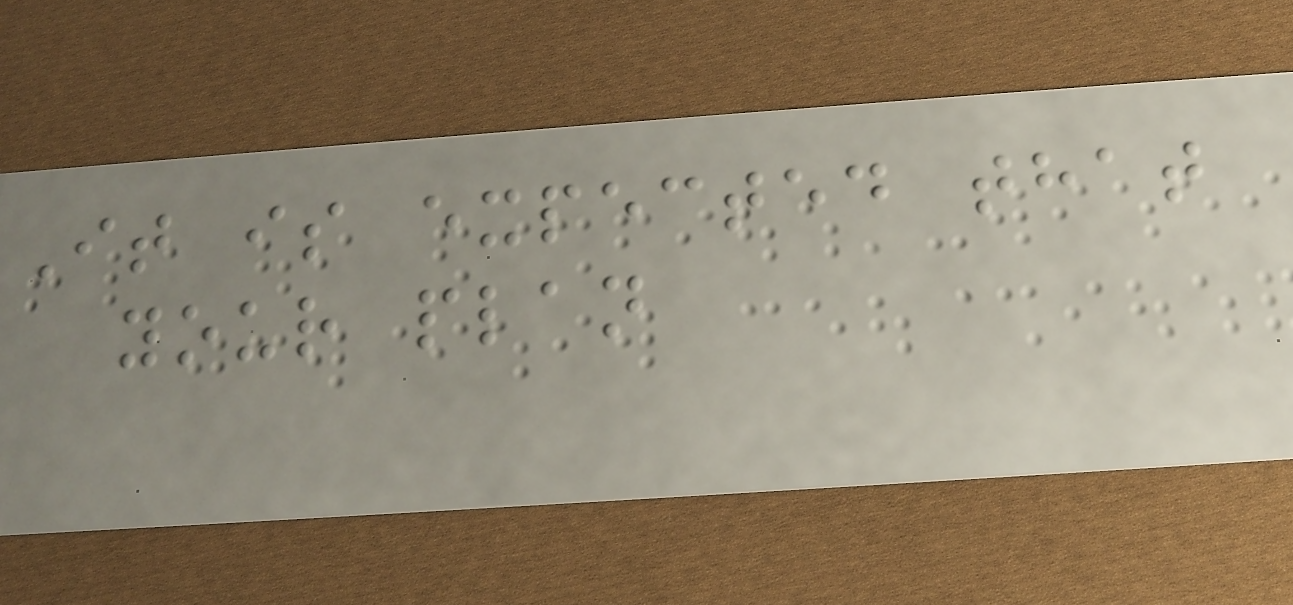It is expected that
your plan
